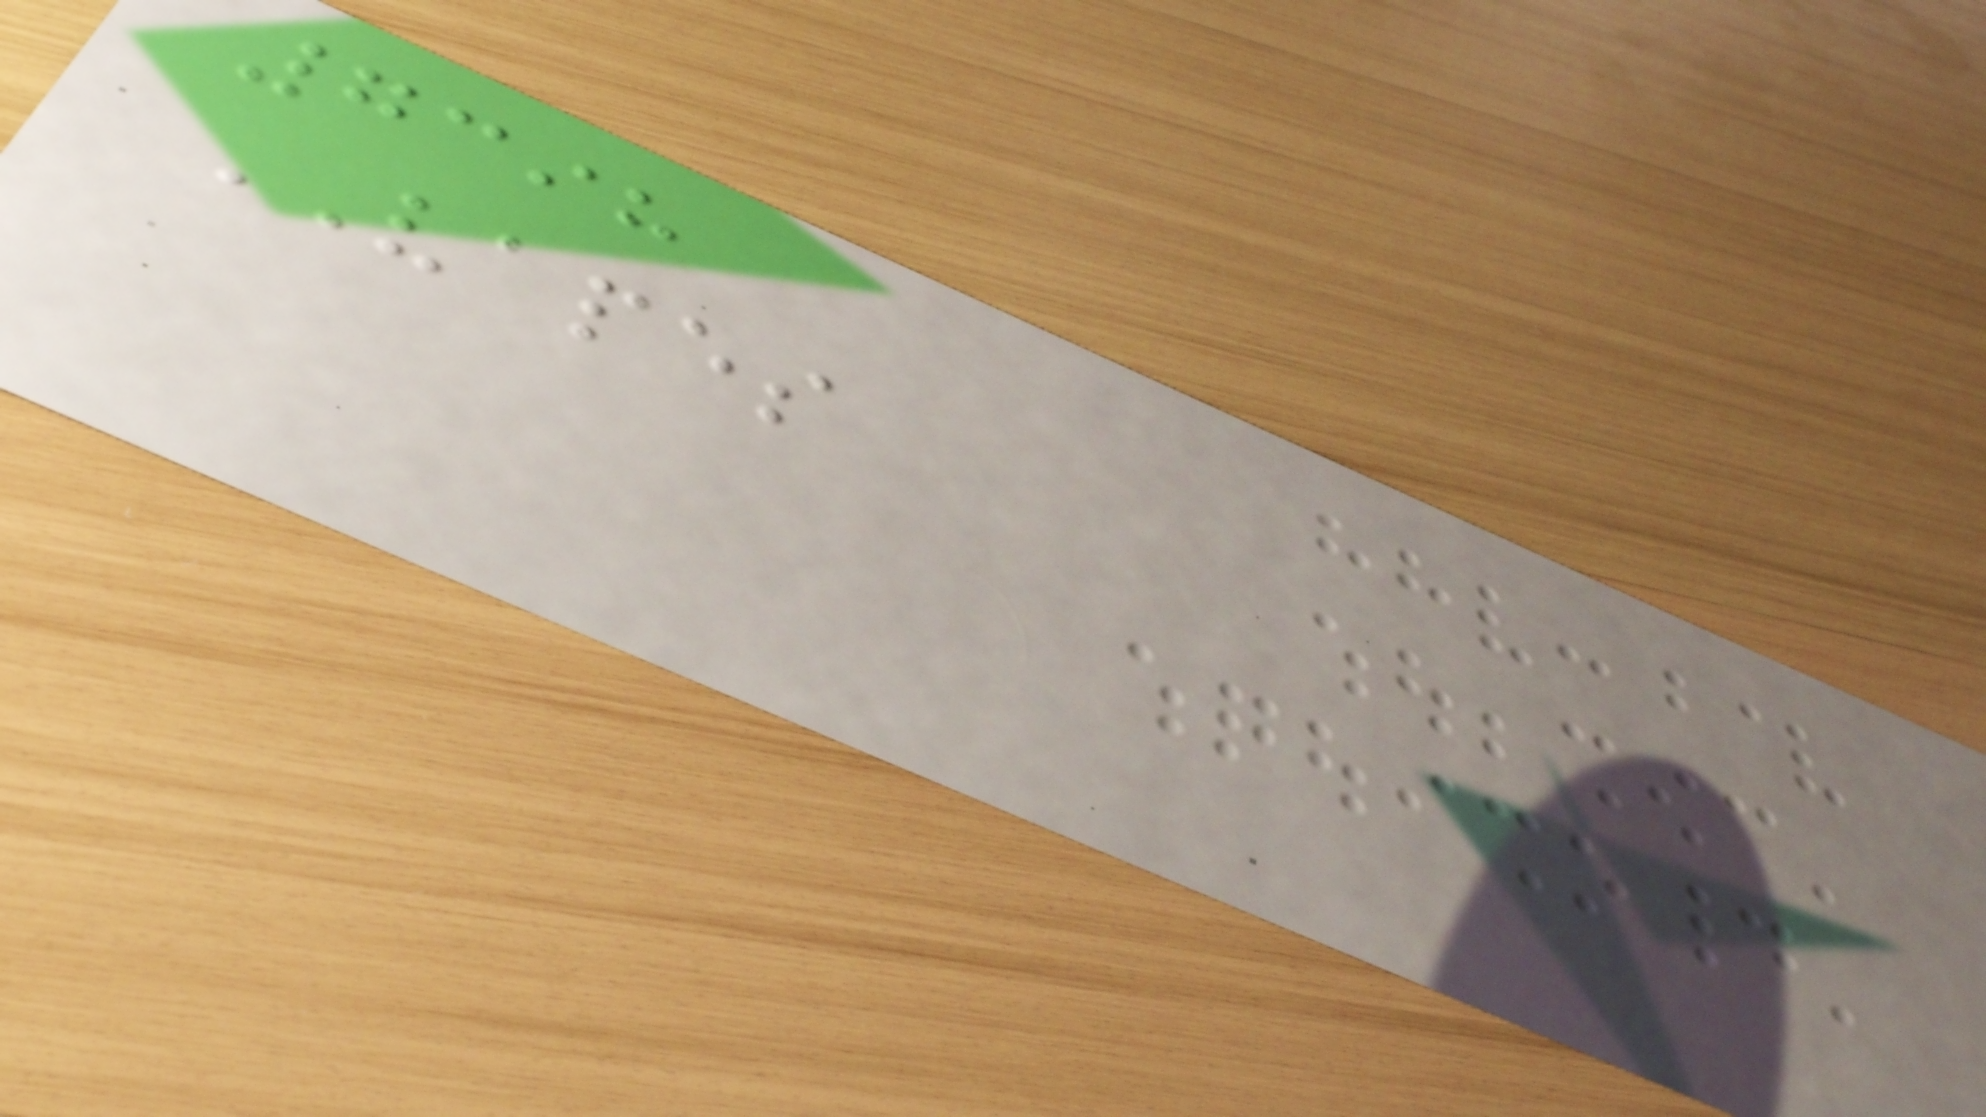7398
VAPES
